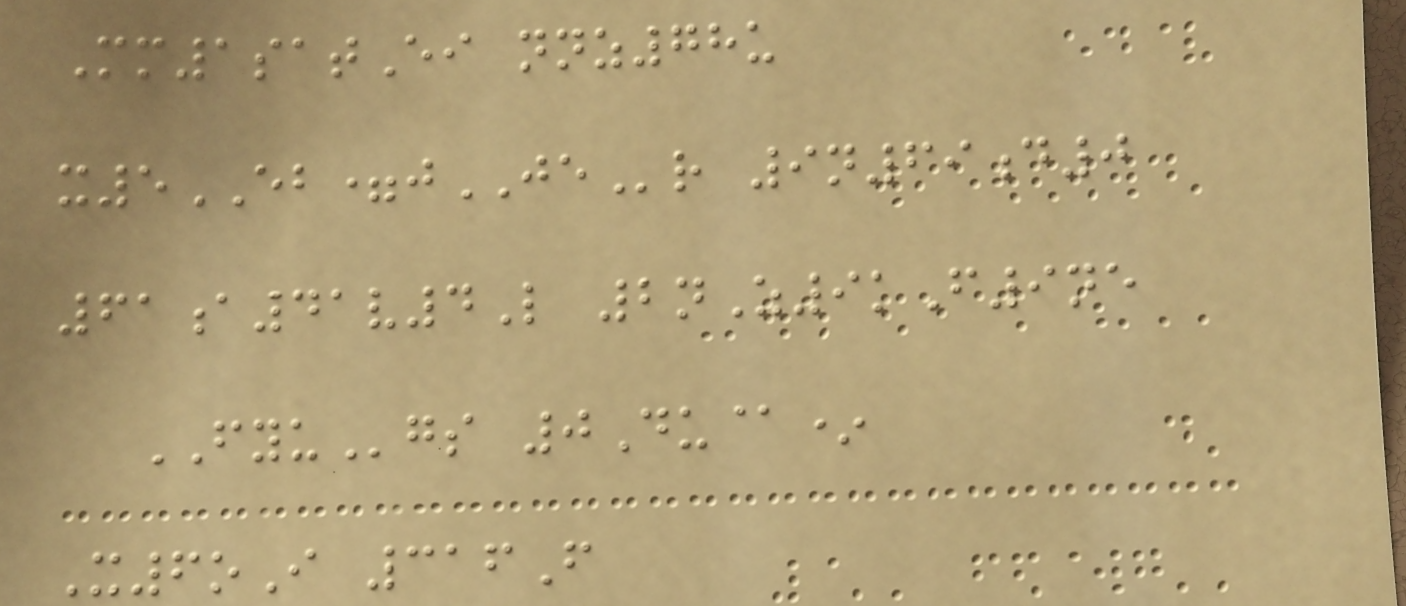Mm1satEi nnz78u
x5EB=jJEr 9n69d0
61a41v4L 2nZ9kF9ne
FYUgs 0Du@*
X6oI 316F
